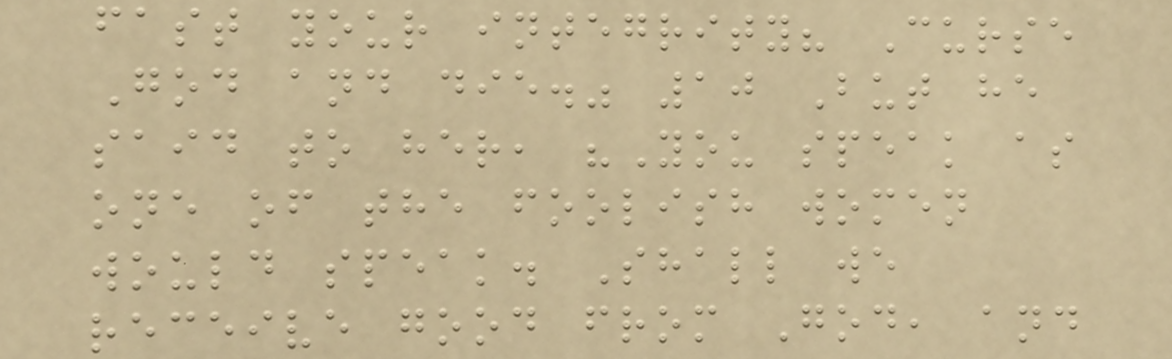fast your integrity? Curse
God and die." 10 But he
said to her, "You speak as
one of the foolish women
would speak. Shall we
receive good from God, and
